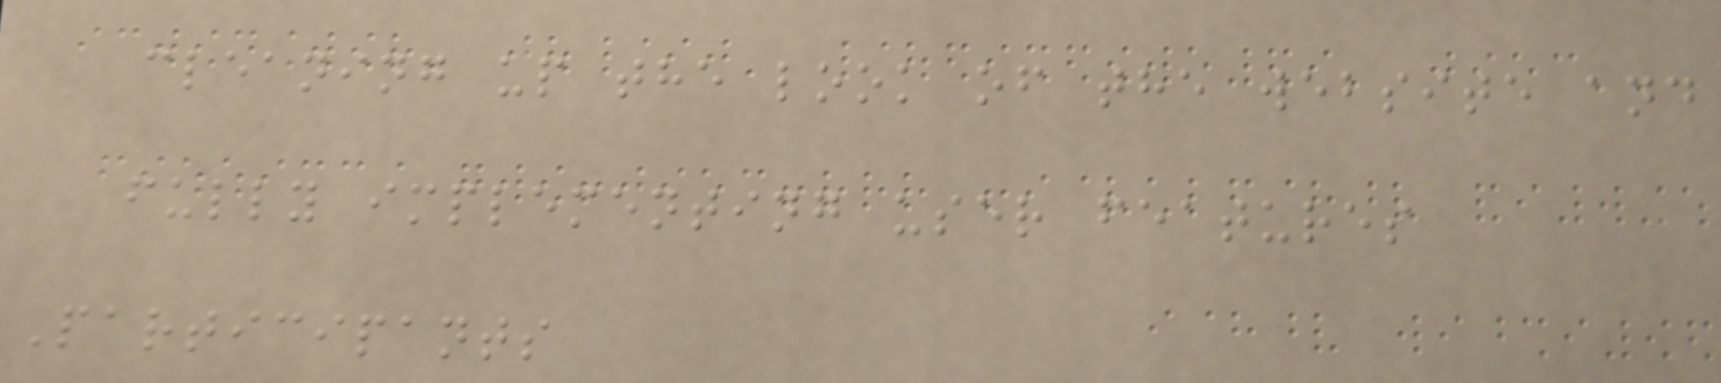cleaning up the look of the website and
fully implementing user features
Participants
